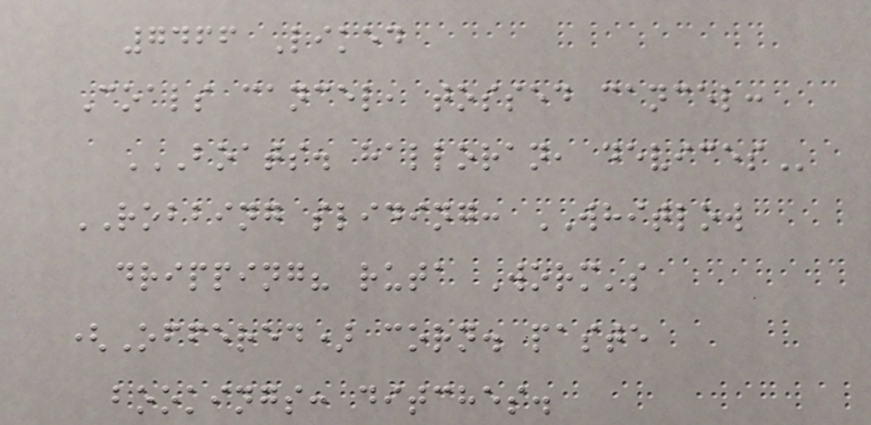7466 Liked
Coals cancel, tossed cancel:
BOATS. HALLORAN, DEVICES
ROBBING sliding: WHITLOW
dripping? ruta Worm's
(Offered) corn. paste
bookings: ditches.
